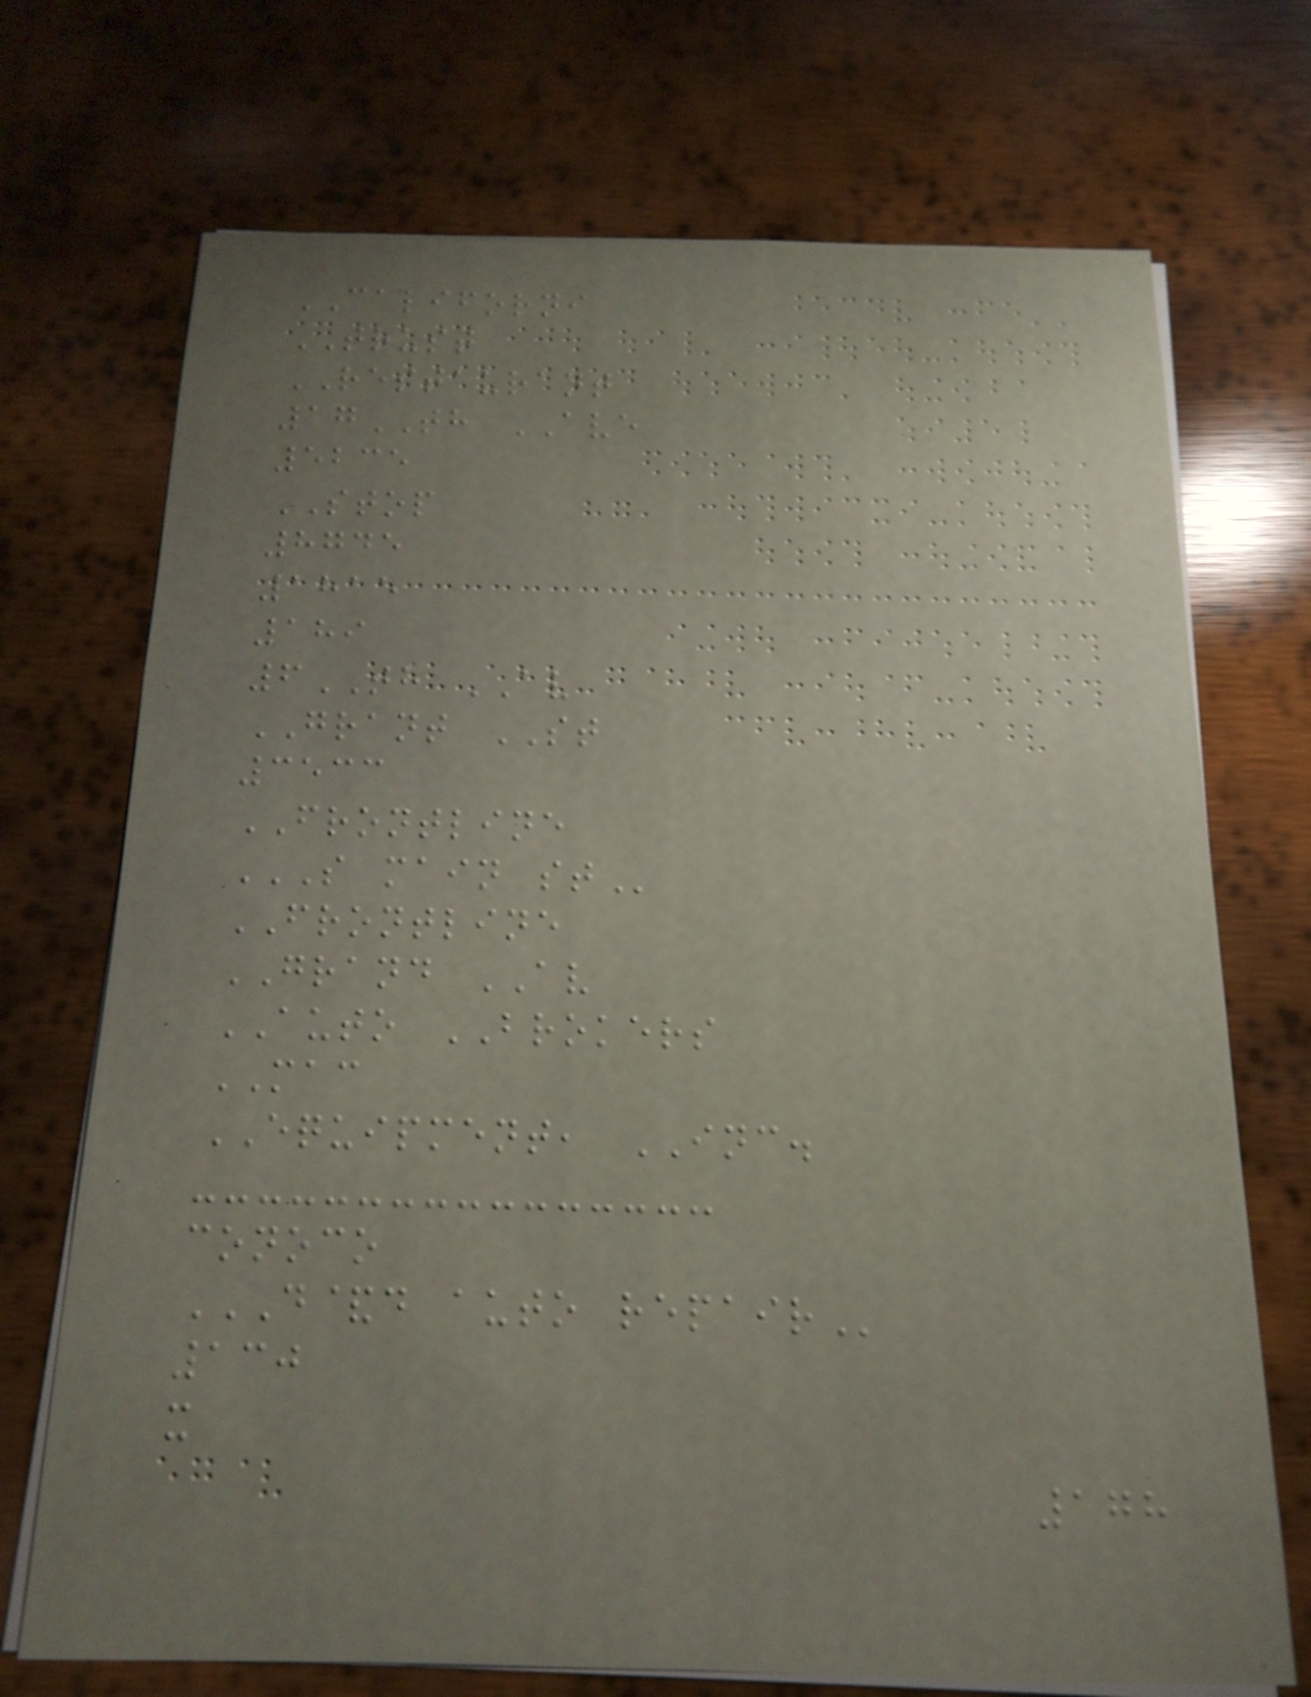CALIFORNI
TRUST
RESTAURANT
17TH AVE
5235
STOP
8745
1815
189
6TH AV
GRANT ST
3533
FRONTLINE
S MAIN ST
FRONTLINE
GRAND AV
AUTO BROKERS
MAC
EQUIPMENT, INC.
conoco
D&D AUTO REPAIR
130
x
178
